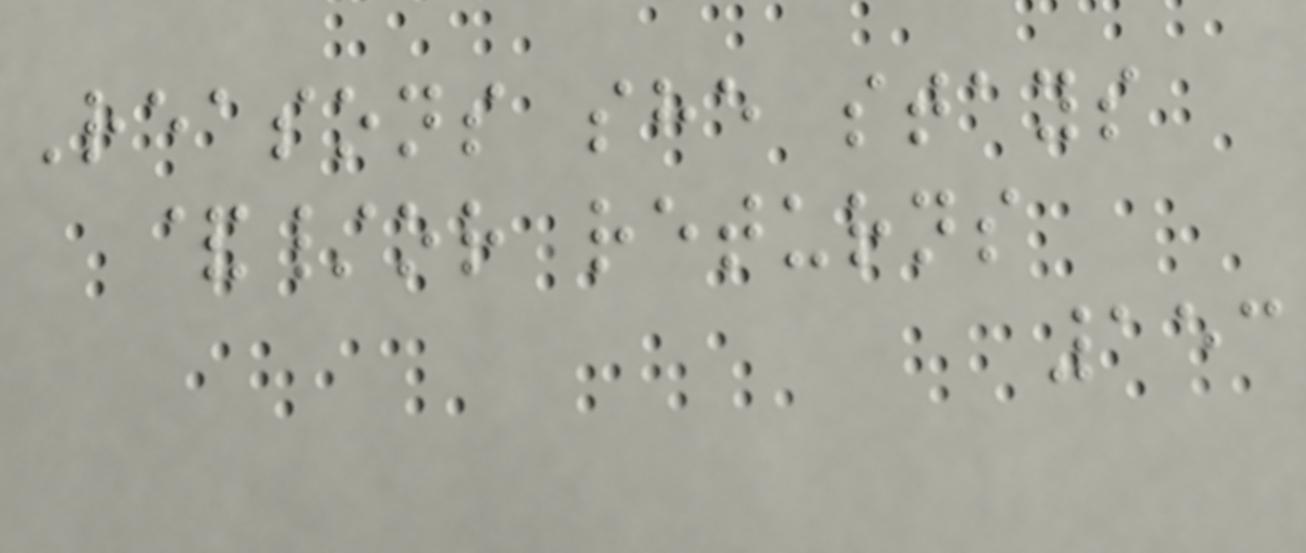Reasons she stays
&/or returns
153
